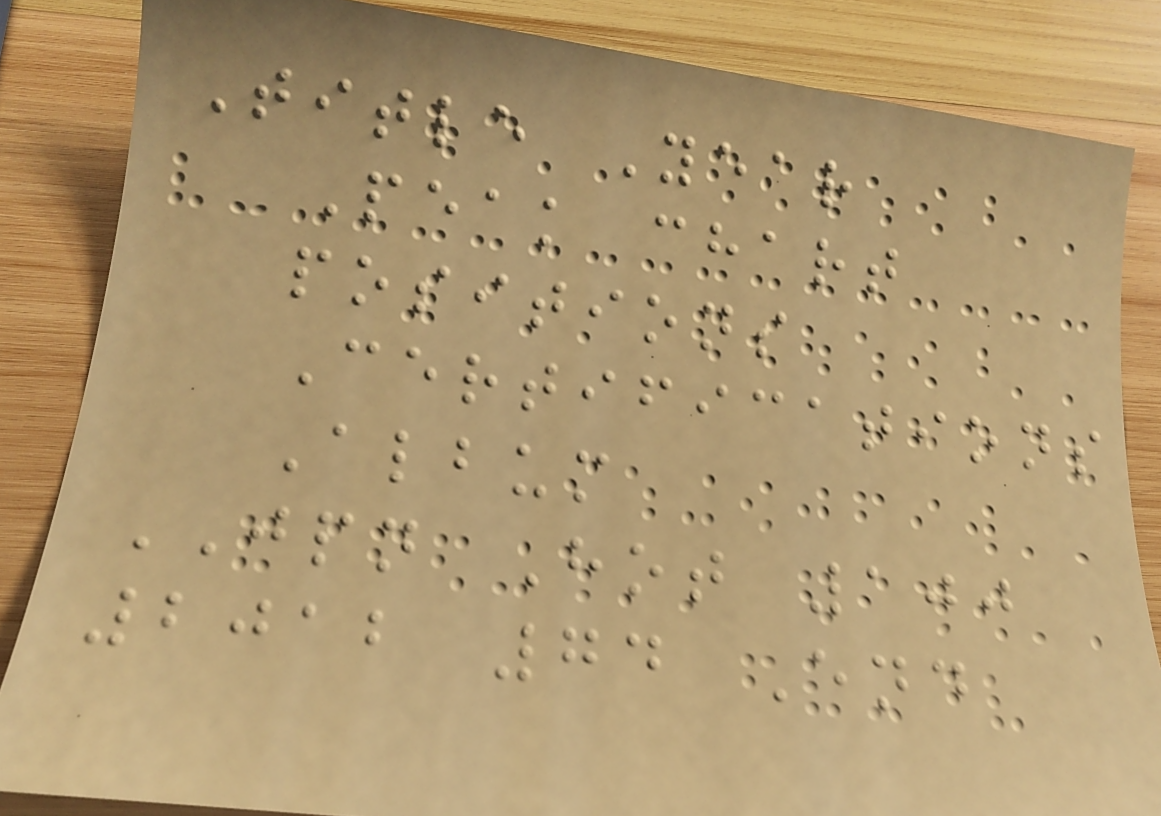Title Year
Peak chart
positions
Certifications
Album
JPN Hot 100
2012 74 End
